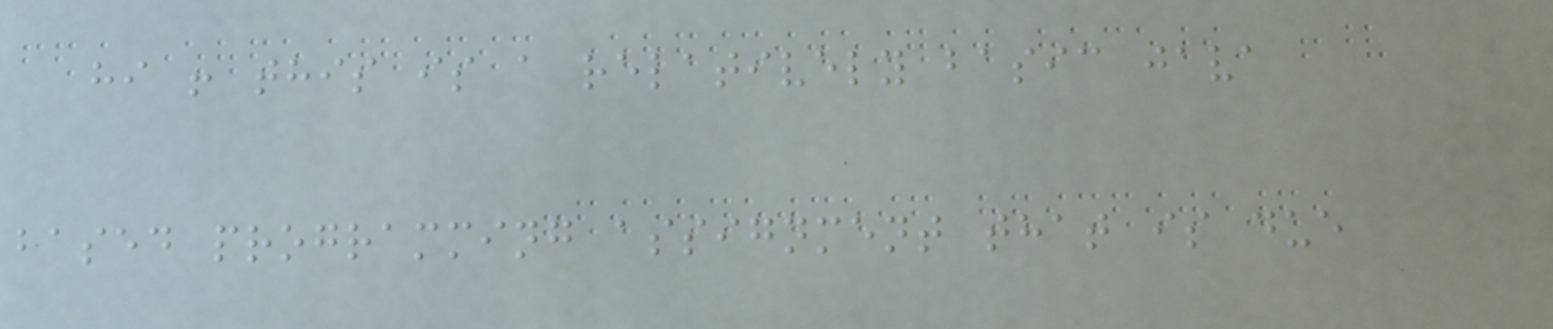hi ! this is a relatively basic java
based programming assignment that is due
